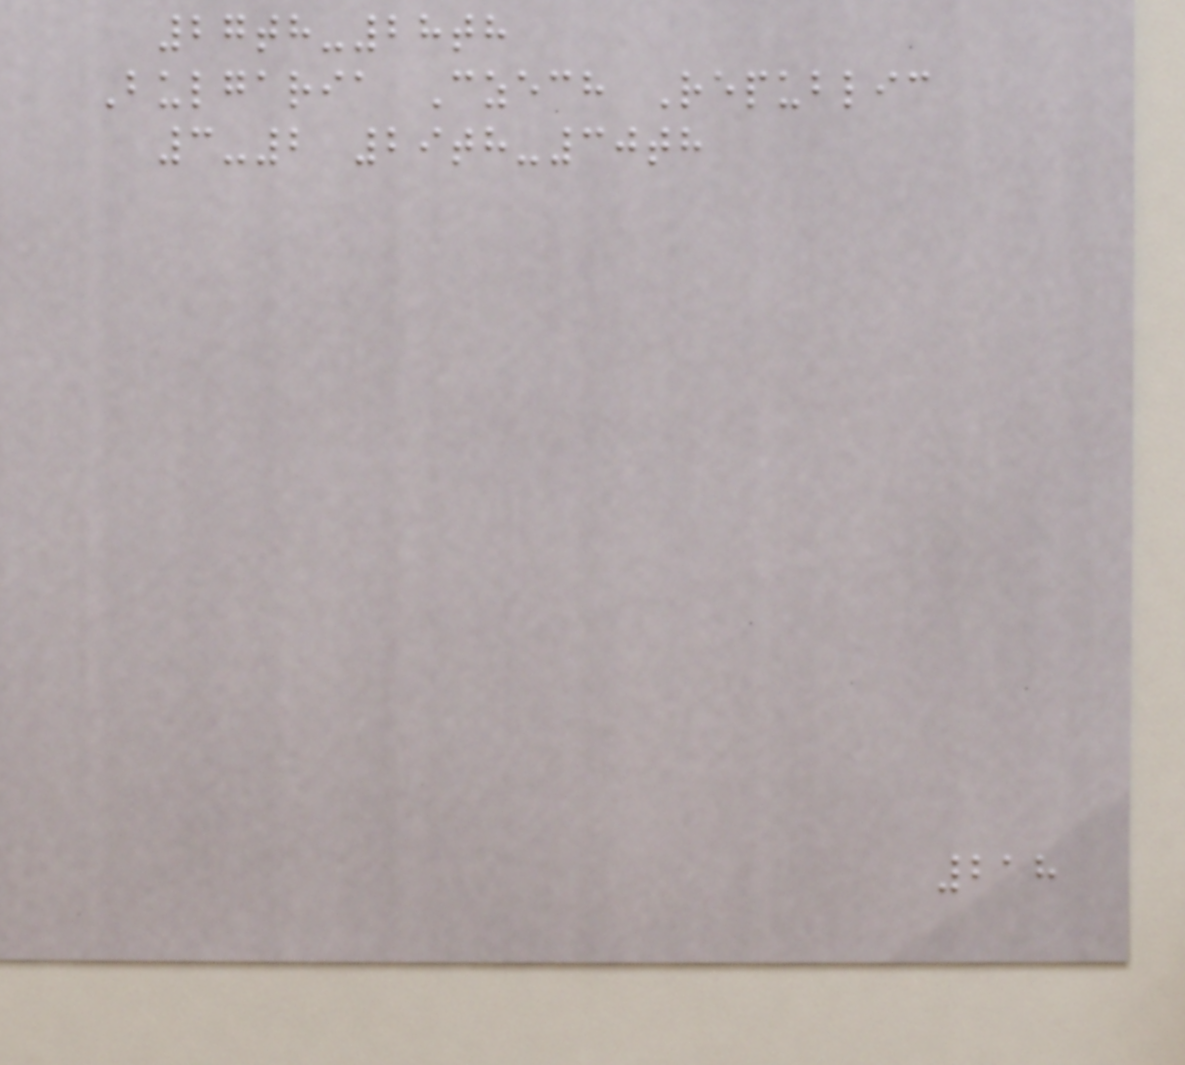27th-28th
Bulgaria Czech Republic
3-2 29th-30th
218
